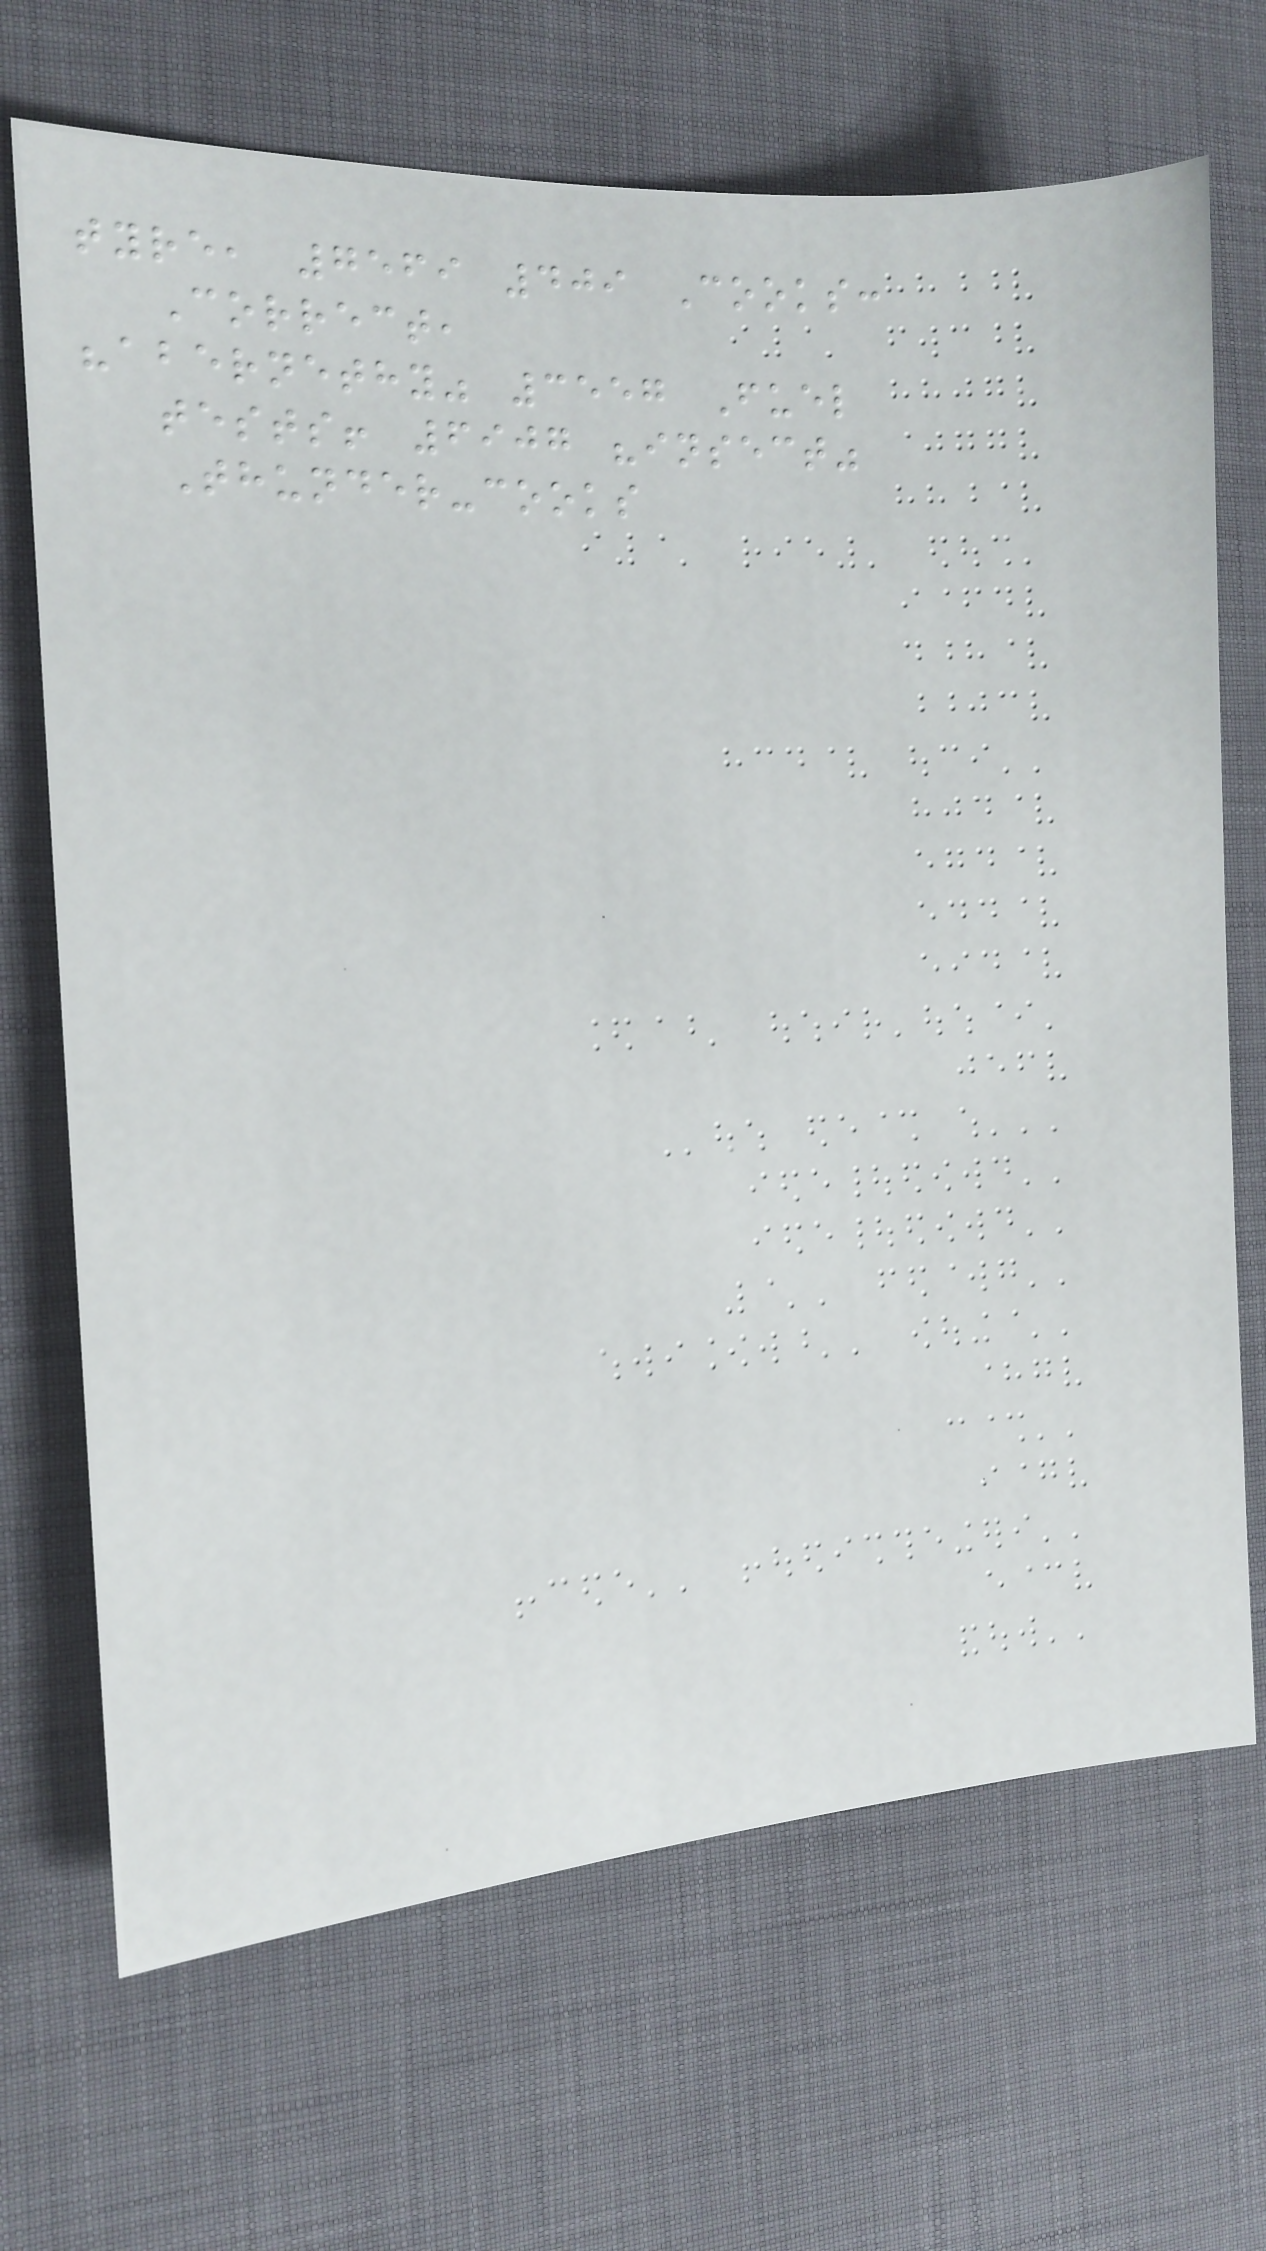tyre, 7569 409 Cooks:
Correct,
"abernethy" 3557 Fuel
tests! 6907 "insect"
Thunder-cooks
